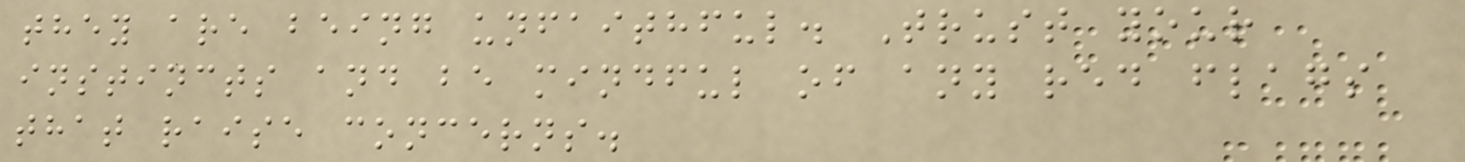they are being unfaithful. Trust your
instincts and be mindful of any red flags
that raise concerns.
